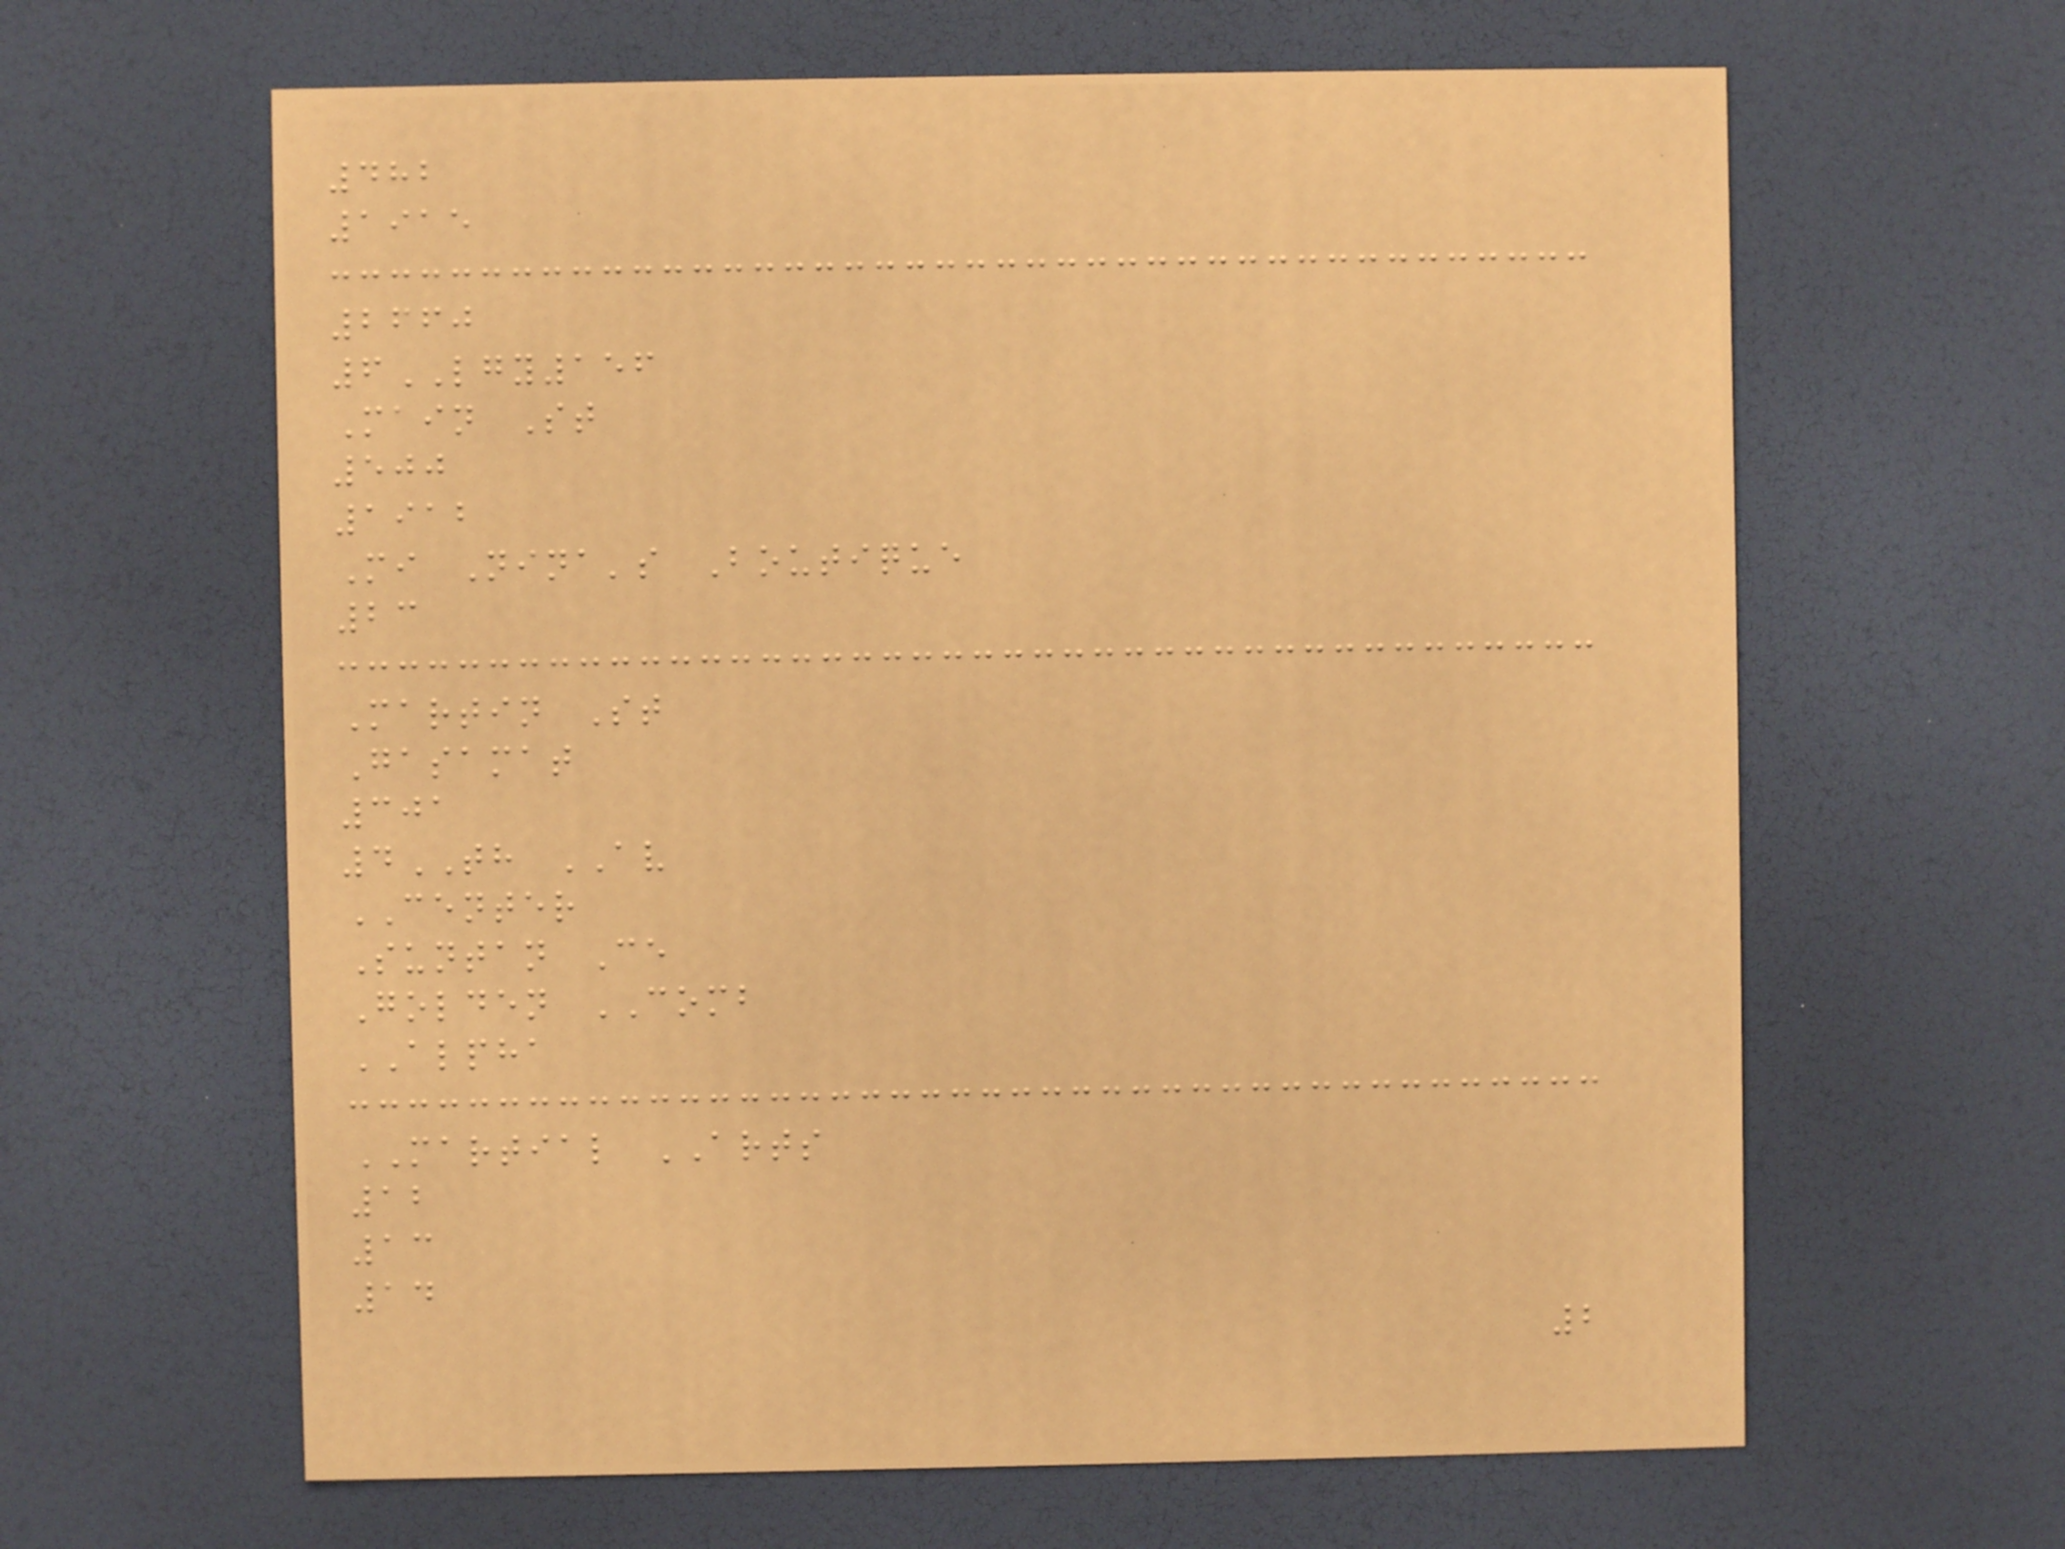482
1915
2660
6LGY156
Main St
500
1912
Mi Nina's Boutique
23
Martin St
Gasamat
301
4TH AV
CENTER
Suntan Ce
Golden COMB
ALPHA
MARTIAL ARTS
12
13
14
2
